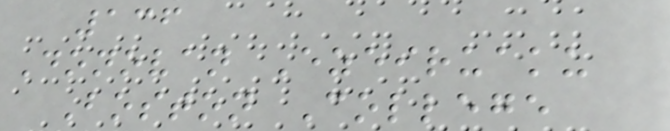136
Donovan Ezeiruaku
Boston College
